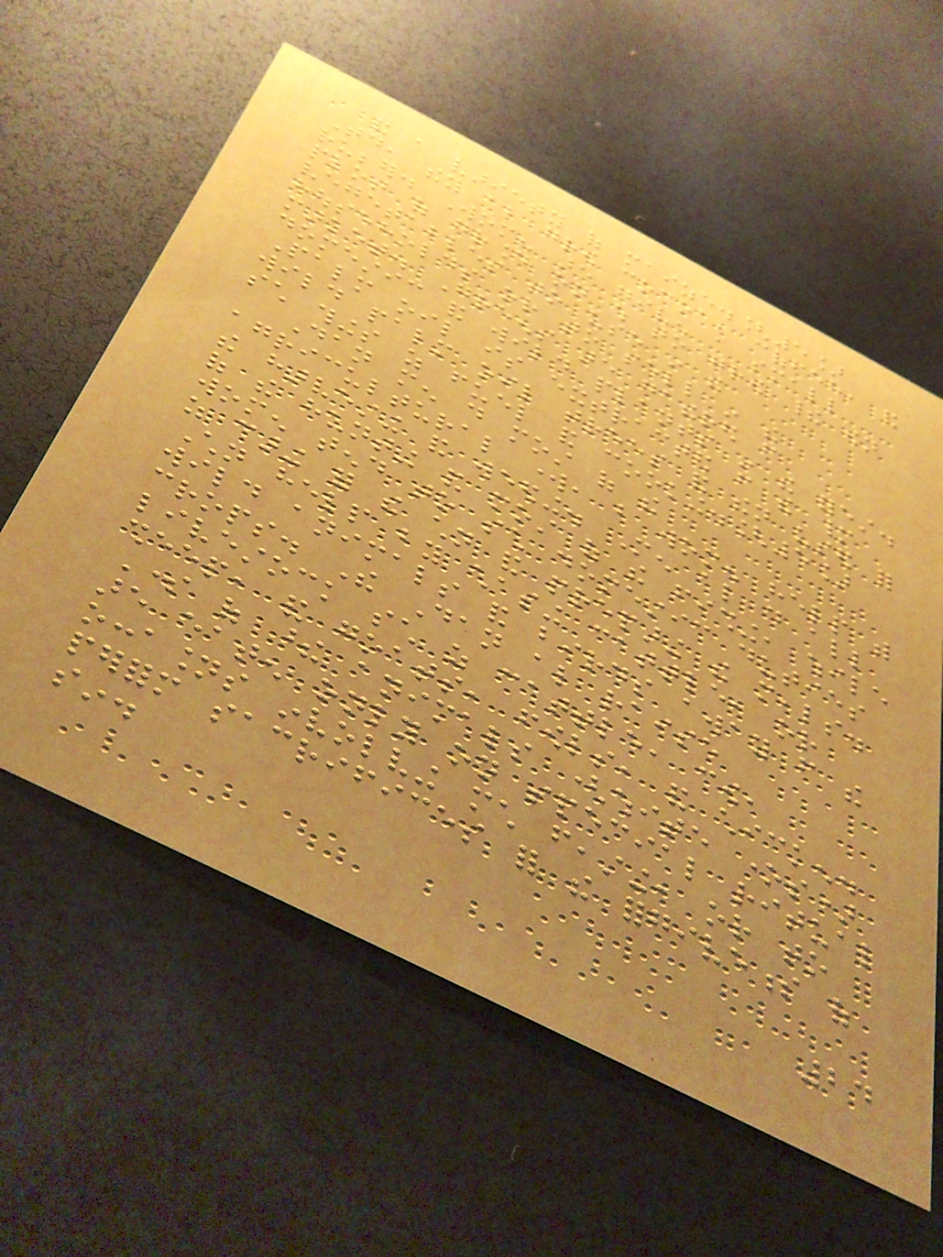and a variety of maize.[5]
Today, they also grow cocoa, coffee, and
rubber. Women are given a small
plot of ground on which to grow their own
vegetables to use in the
households or to sell in the
market. Greens are gathered from
domestic and wild plants in the forest.
Palm oil is extracted from the many
wild palm oil trees and then used for
such things as fuel and cooking.[5]
Dan men do most of the
agricultural work, but women help with
the harvesting and weeding. Men also do all
of the hunting and most of the fishing, while
women tend to such domestic duties
as caring for the children and preparing the meals.
Children help by chasing cattle, or
wild animals and birds away from the
crops. The Dan also raise
livestock such as cattle, cow,
sheep, and goats, fowls, and chicken.
Some of these animals (white ones)
are eaten only on special ritual
occasions involving much feasting, or to
perform sacrifices for the forgiveness of
sin.
24
